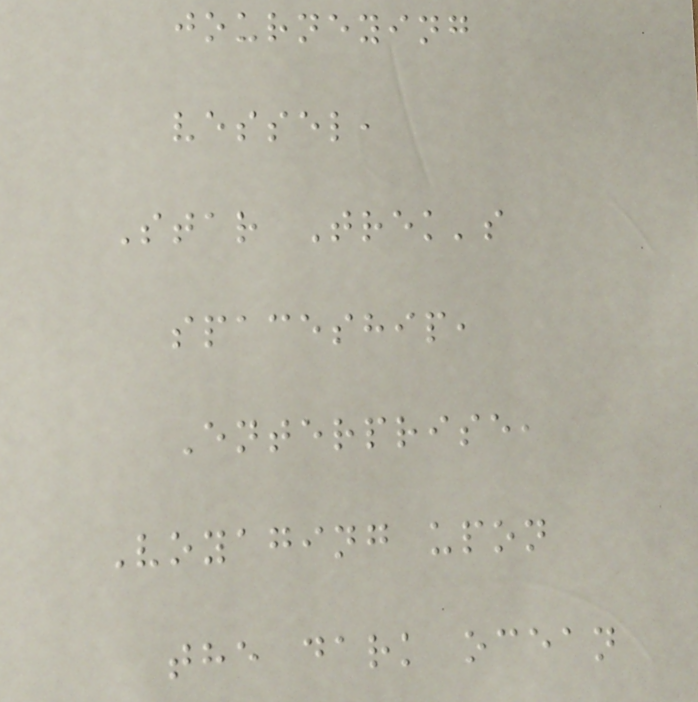journeying
vessel,
Star Trek's
spaceship,
Enterprise,
Voyaging upon
the dark ocean
